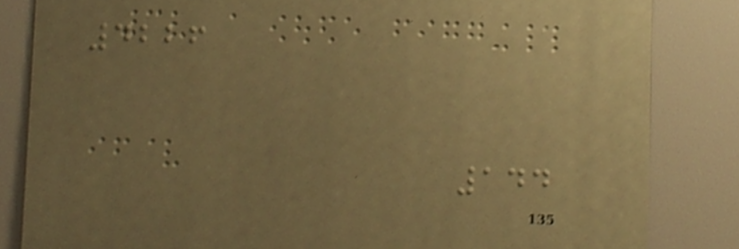4226
144
